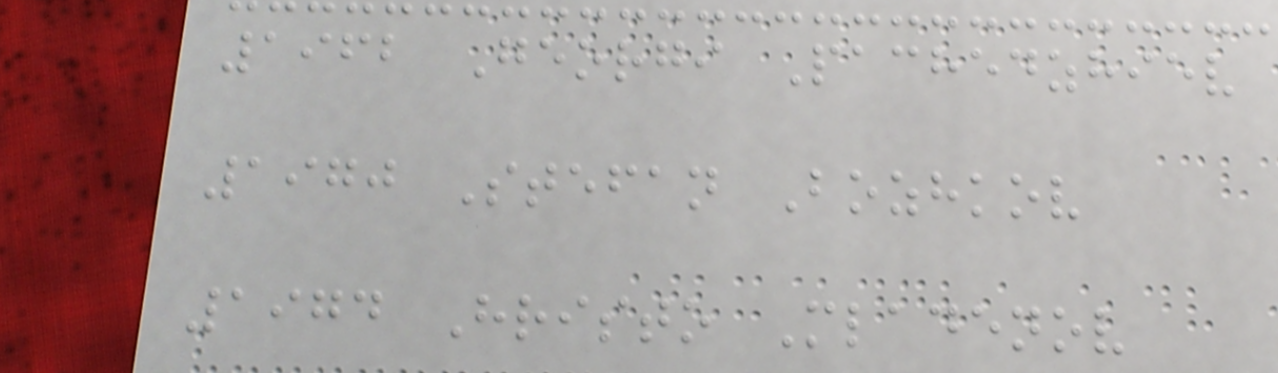1962 Georgi Pachedzhiev
1970 Stefan Bozhkov
1974 Hristo Mladenov
